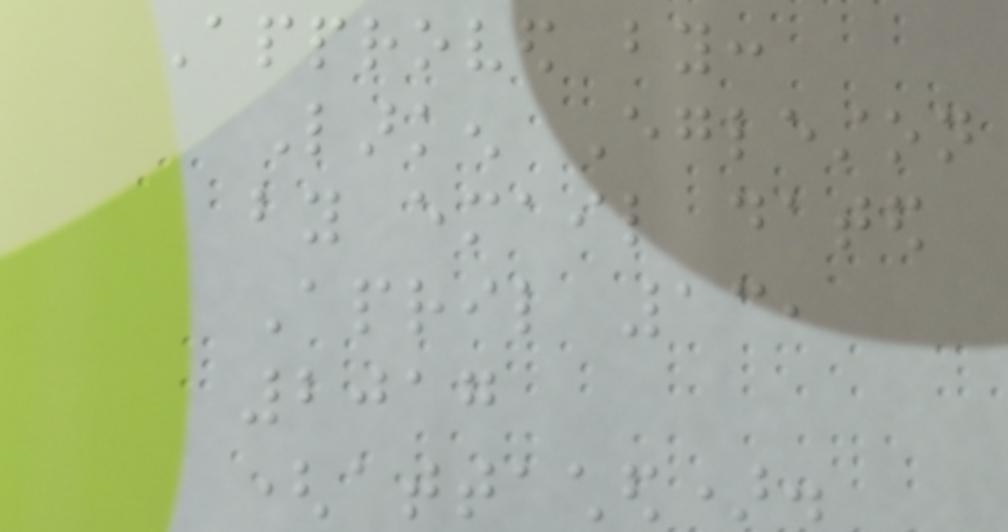Approved by:
Larken Egleston
by email dated
April 13,
2017
(attached).
